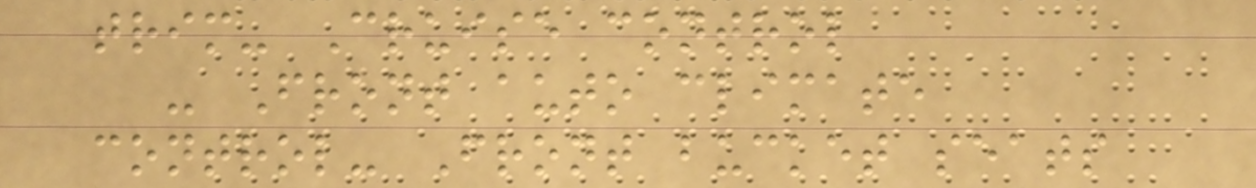trim- Cruise control
- Front auto climate
control- Front bucket seats
